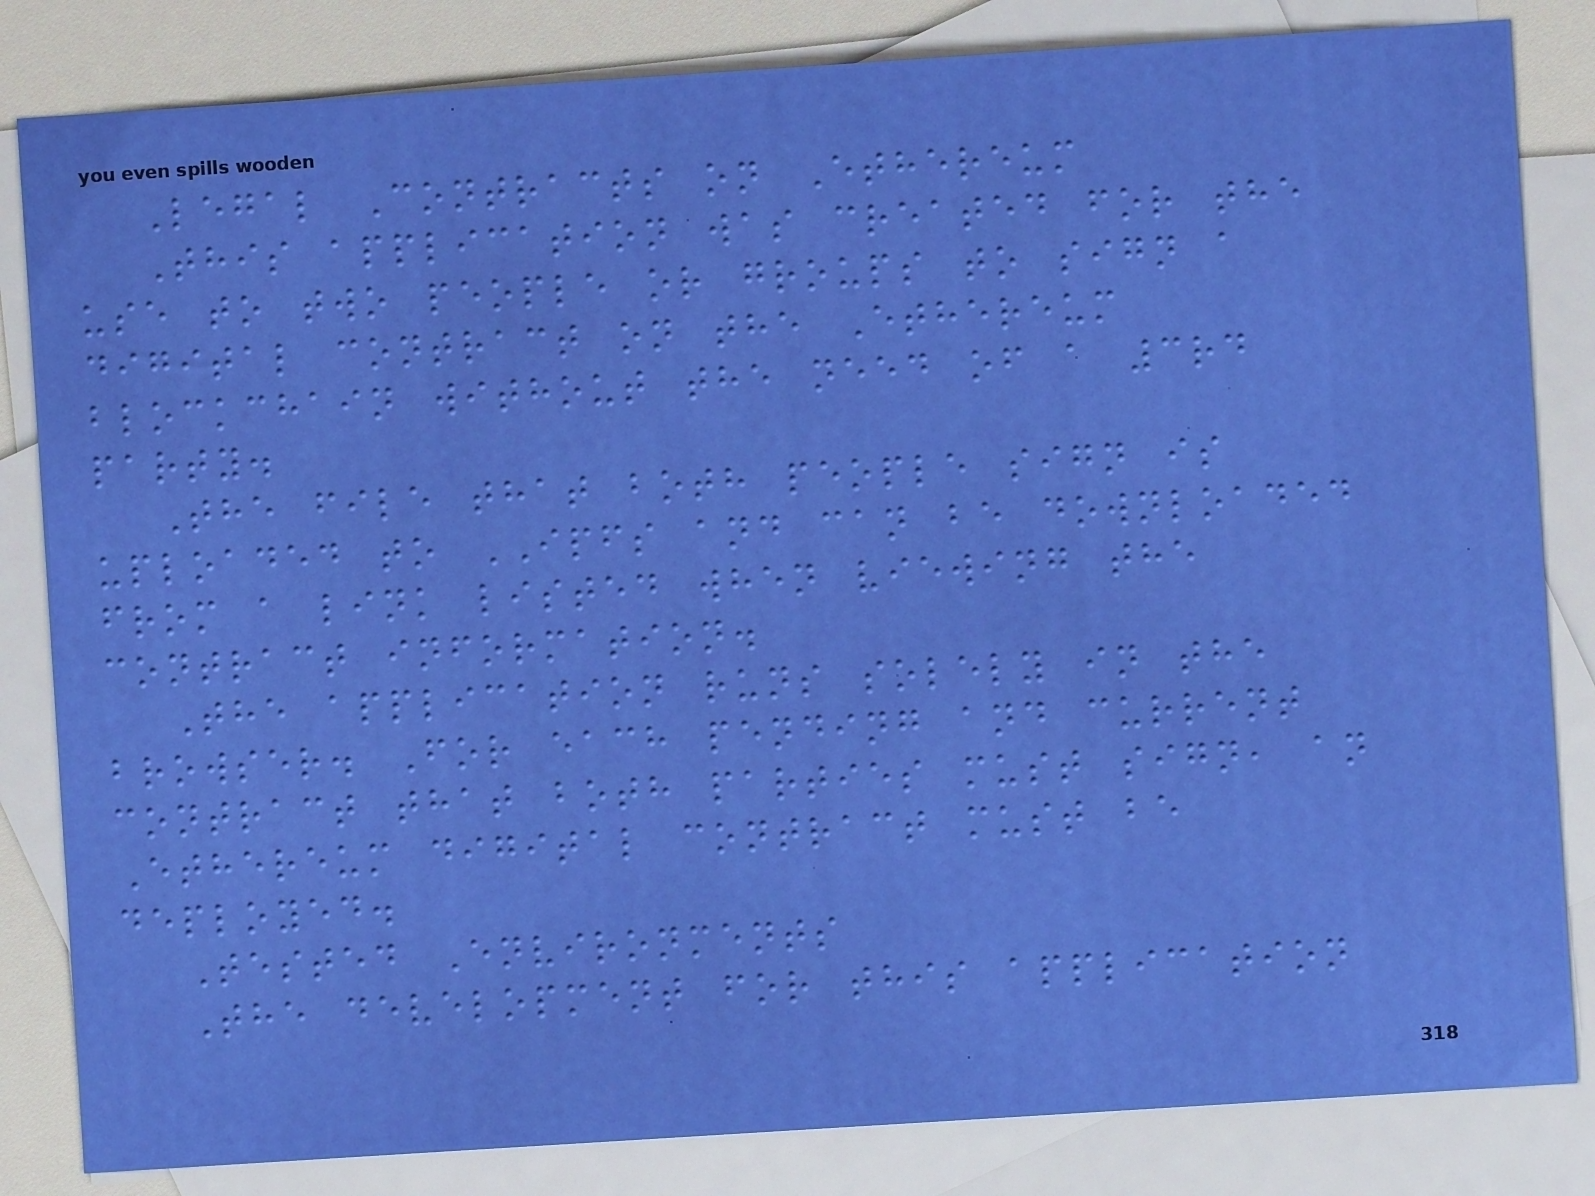Legal Contracts on Ethereum
This application was created for the
use to two people or groups to sign a
digital contract on the Ethereum
blockchain without the need of a 3rd
party.
The file that both people sign is
uploaded to IPFS and can be downloaded
from a link listed when viewing the
contract information.
The application runs solely in the
browser. For each pending and current
contract that both parties must sign, an
Ethereum digital contract must be
deployed.
Tested Environments
The development for this application
